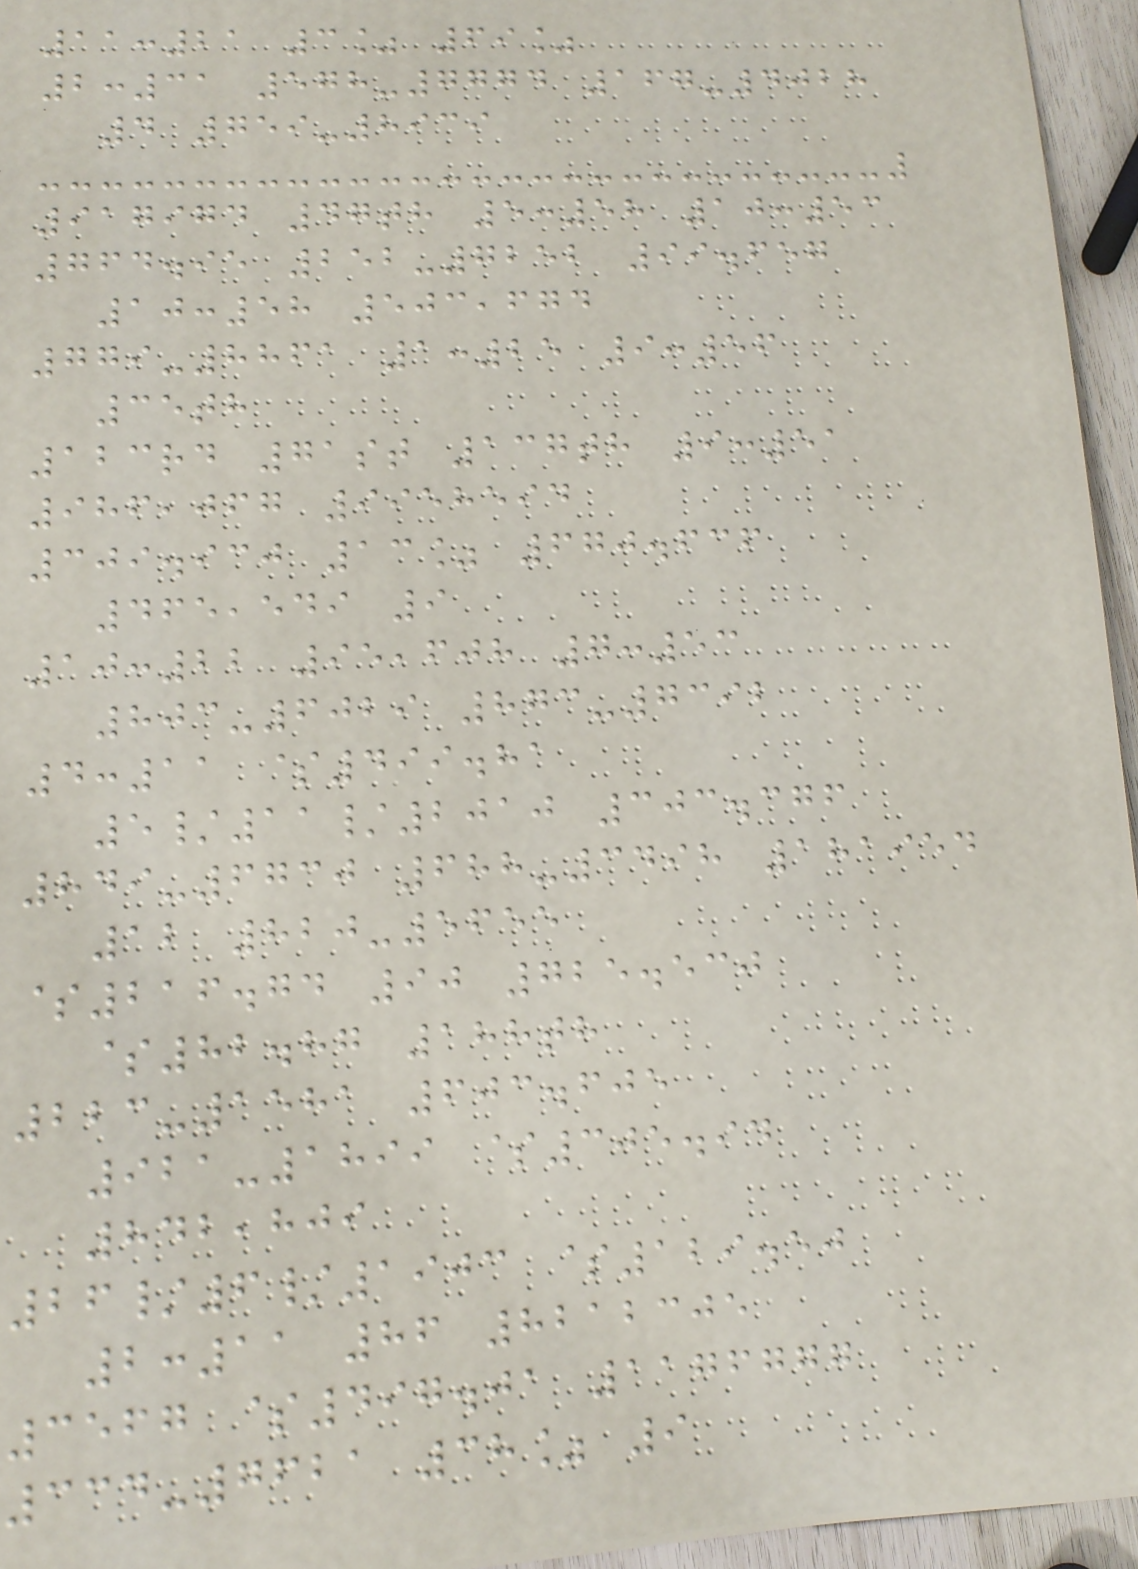11:21 3% 69%
2:31 578-7774 167-4028
4 759-8939
917974 47th 5:58 10:53
764.95 252-7252 99.657
10:58 503,674
779-8861 1:25 9:56
35th
123rd 71st 137th 9:51
986,067 9958594
309.930 13% 670.636
465,549 9
10:22 95,608 7:53
803-6029 873-7392
4:11 $499.81
5/11/2010 303.376
849-6730 688-3498 181954
12 820-5655
$216.74 90 725.530
$82.87 188th
223-1581 603.605
921-1899 $305.94
842,809
26/6/1903 $129.50
2:11 86 8212305
3567 $497.01 1176777
334-7621 38% 9
